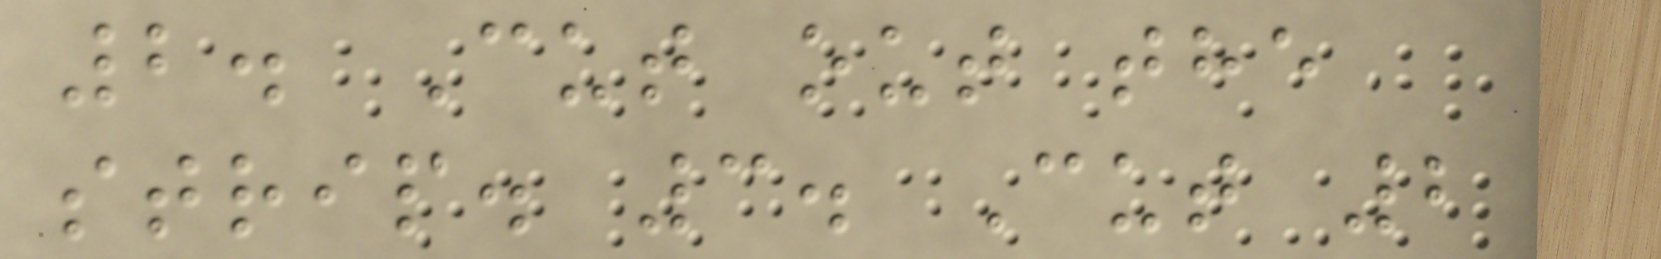2. Cut out the
strip. 3. Cut 2
